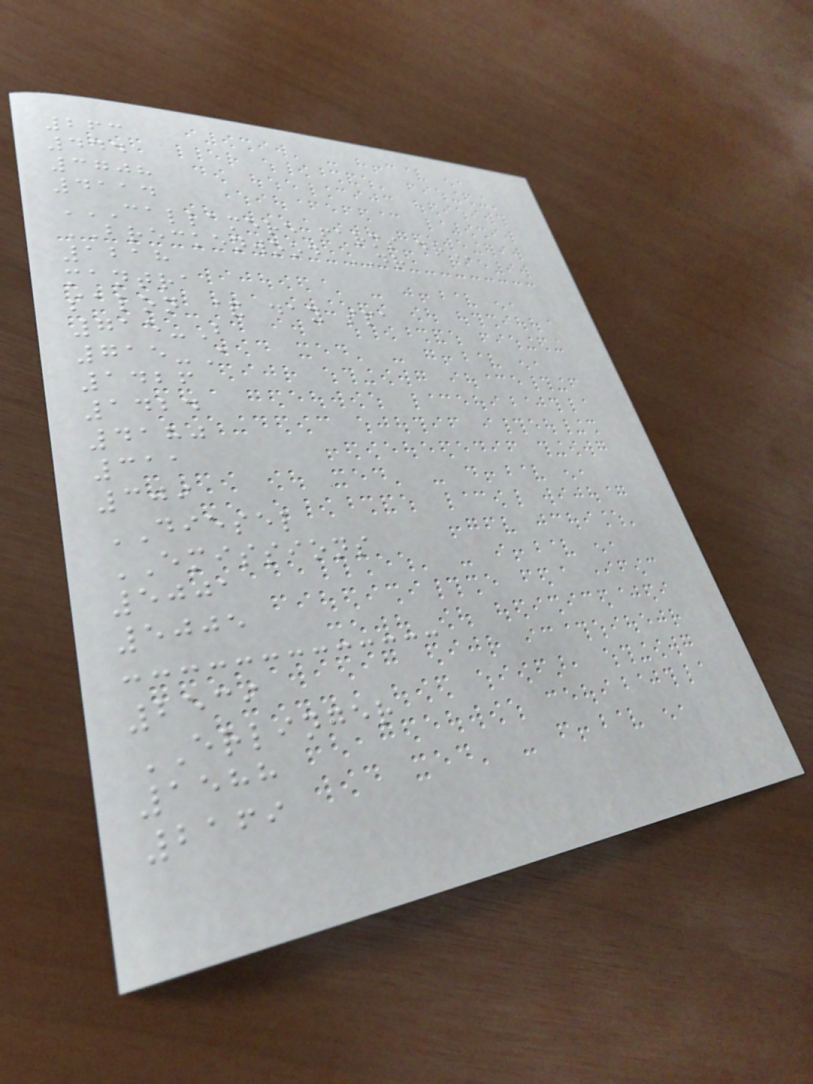263
444
3708
4114
CALLAMERE FARMS DR
BRECKENWOOD DR
1218
mantra
salon & day spa
715-B
715-A
1426
1424
4180
311
309
DIESEL
EMISSIONS
5001
5005
2539
ERLINGER
1588
2169
